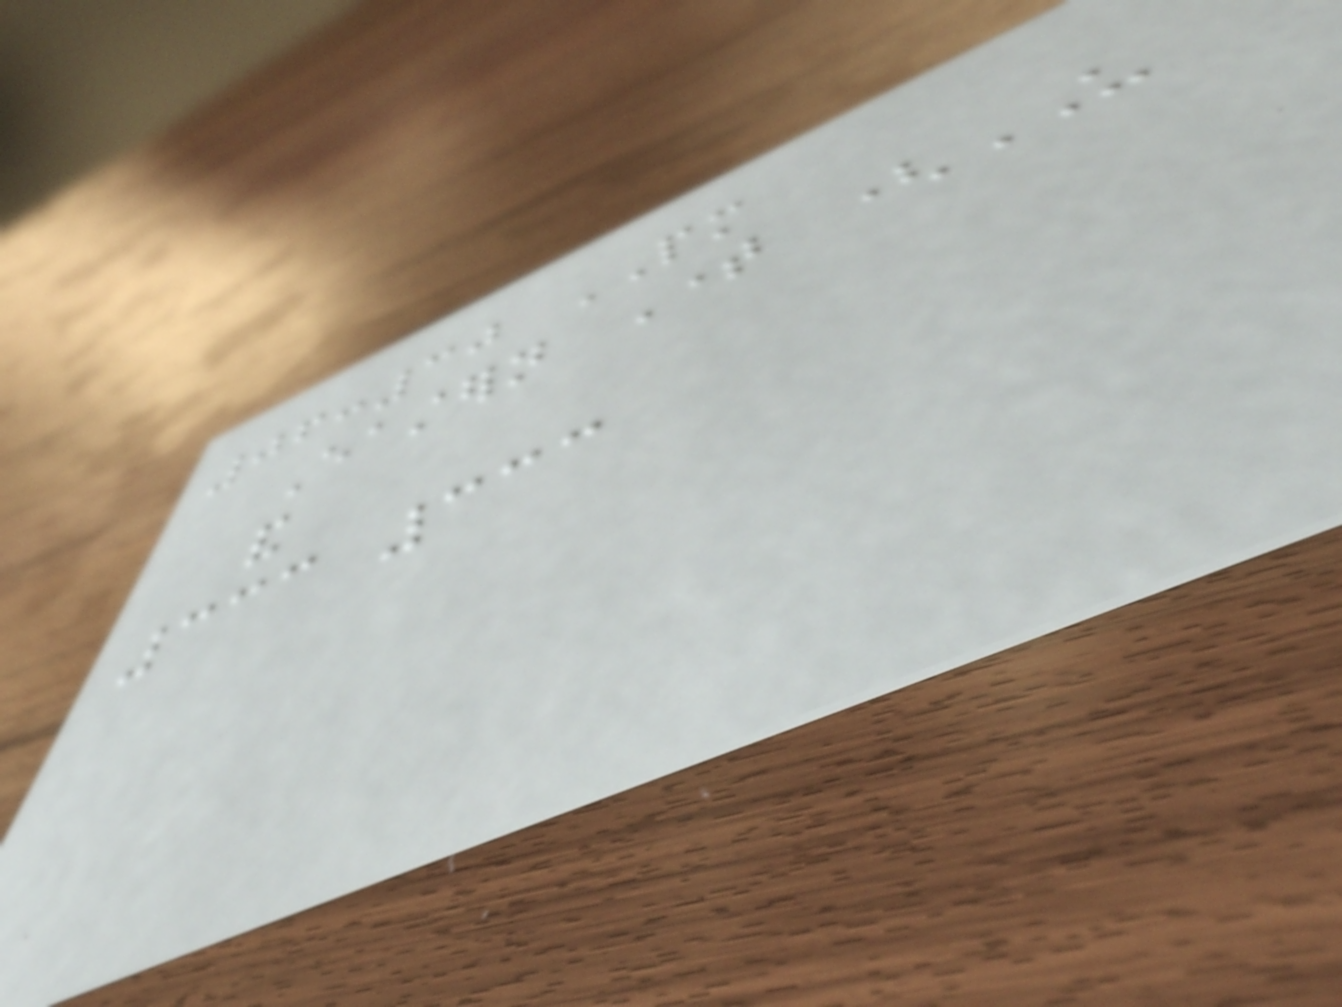06:30 PM
Eastern Time (US
and
333 333
